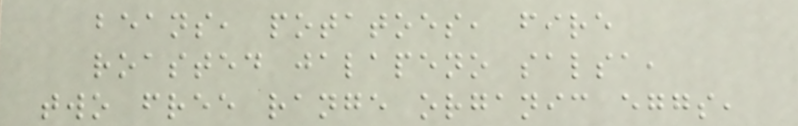beans, potatoes, fire
roasted jalapeno salsa,
two free range organic eggs,
